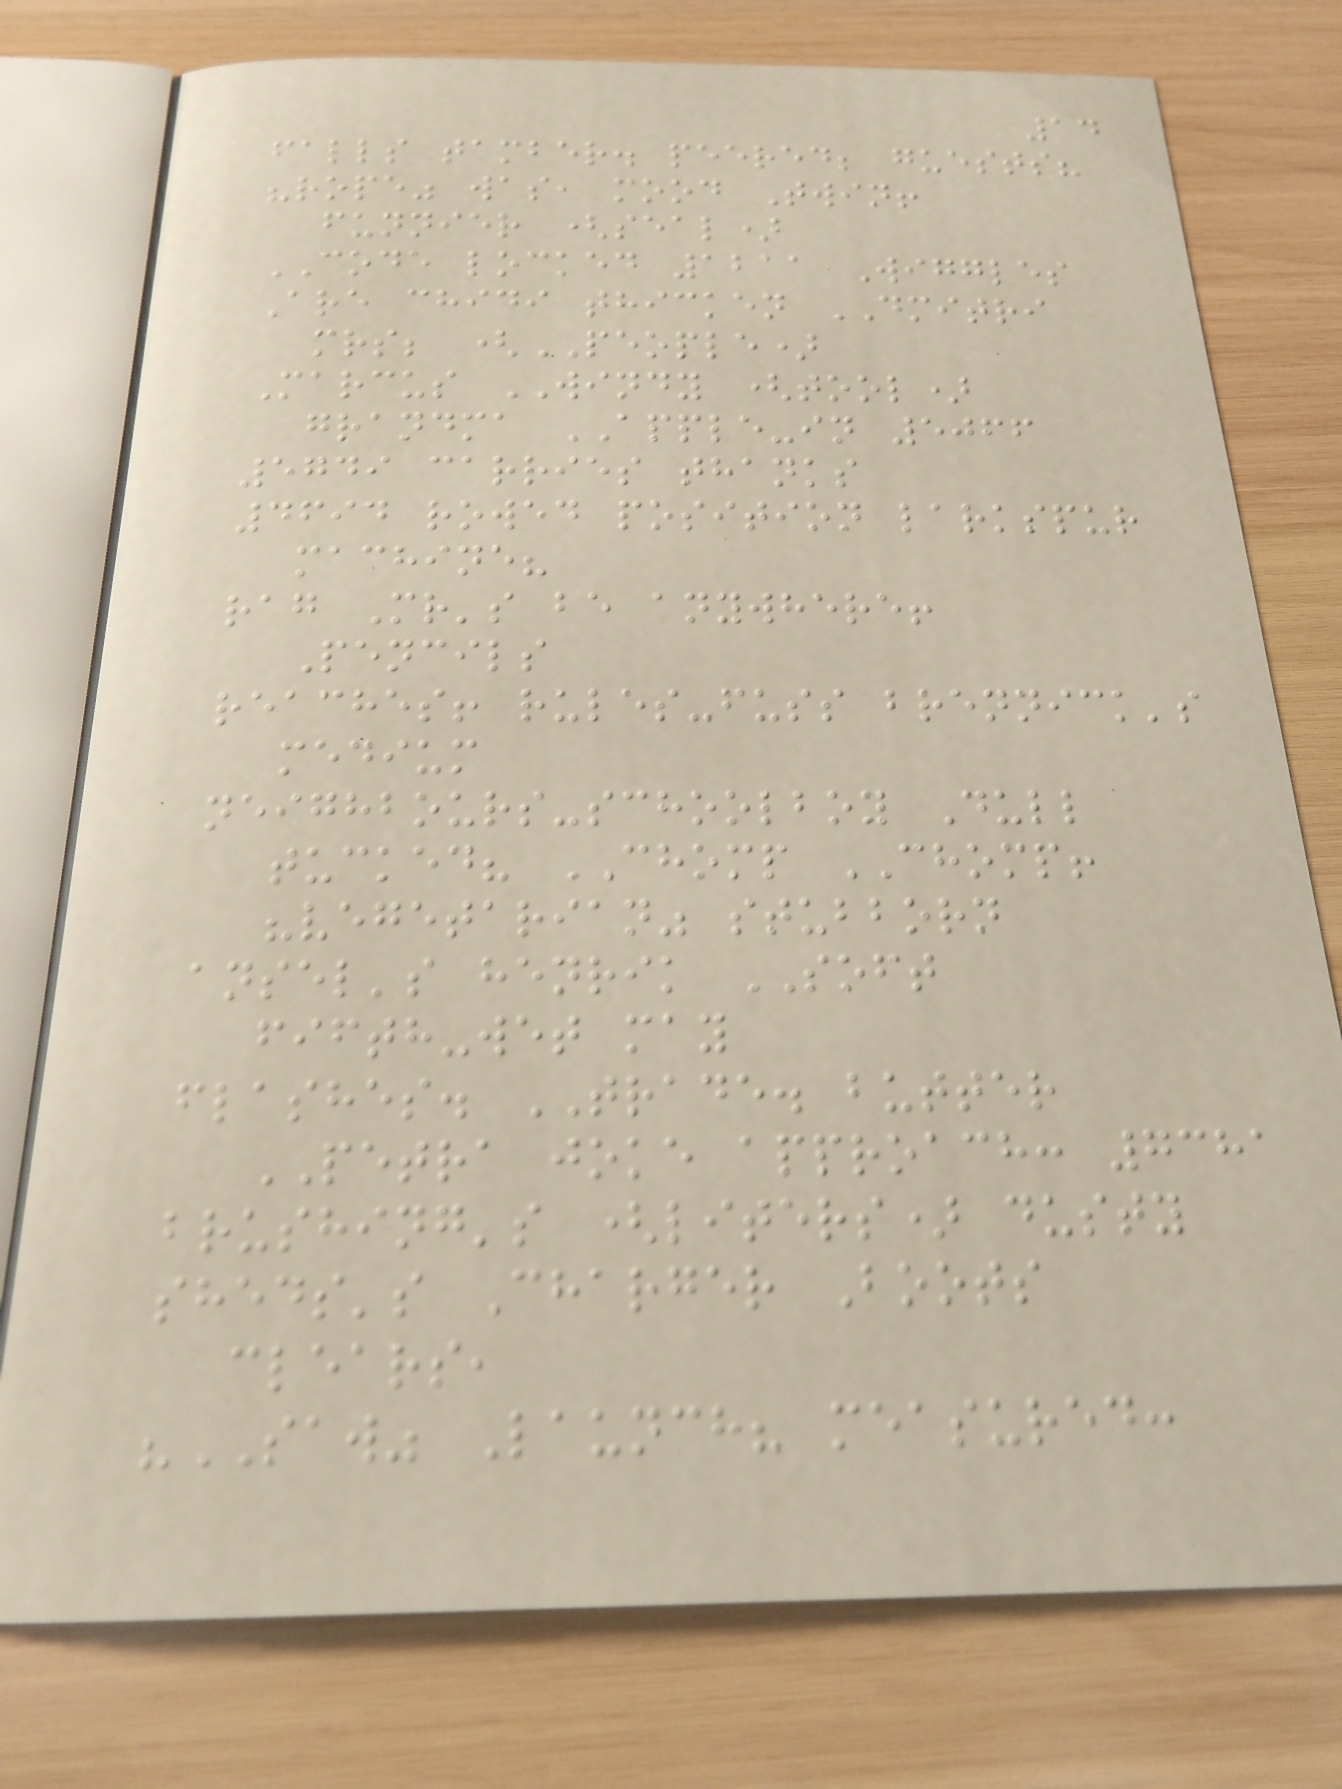14
falls tamber. peered; guests?
"rope" was, mood Twin!
funnier (seal)
CODE locked 1211 Wiggles
Are chidi thicken DMITRI
mrs; (PEOPLE)
Marcus WINDY (tool)
grandma APPLE-in 5066
5749 carries thanks
4694 rowed position larkspur
machine?
rag Mr's be anywhere!
Pencils
reaches! rules-fuss brennick's
medium
neighbours-schoolboy Dull
tucked? CHOMP CHOMP!
"vegetarian" stubborn
ansel's henrik SOFT
fifth-wet may
flashes. TRADE. butter
PETRA joke approach: 7381
brushing's (liters) dusty
sheds's Charger Boots
clears,
"SAW" Launch? measured:
